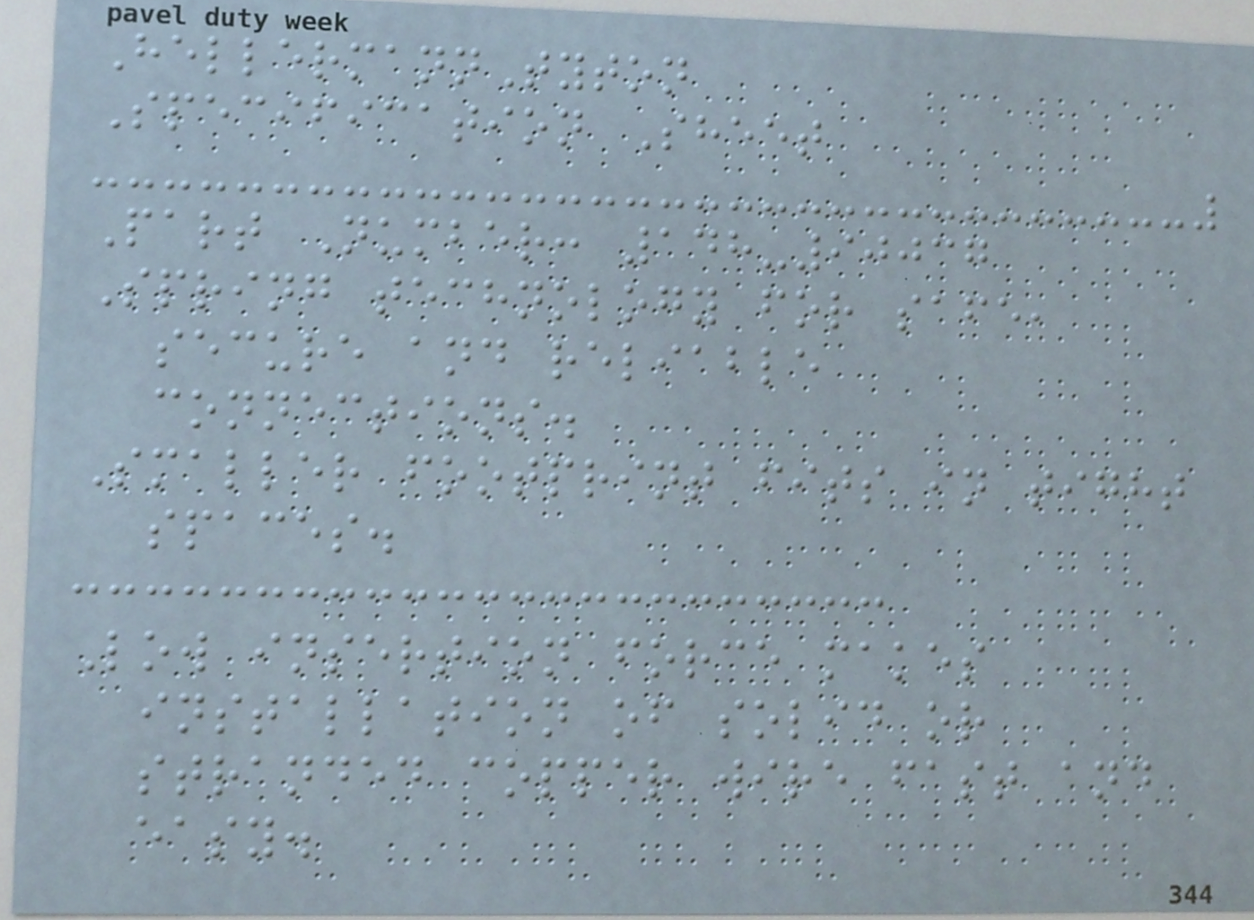HellermannTyton
Specification Sheet
Part Number: 148-90037
Spring technology for safe,
secure and reliable
connections.
Smaller footprint fits in tight
spaces.
Low insertion force makes
installation of solid or
stranded copper wire fast and
easy.
